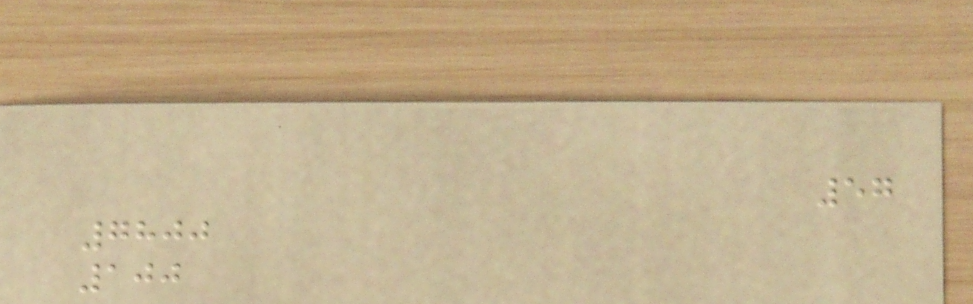57
7800
100
